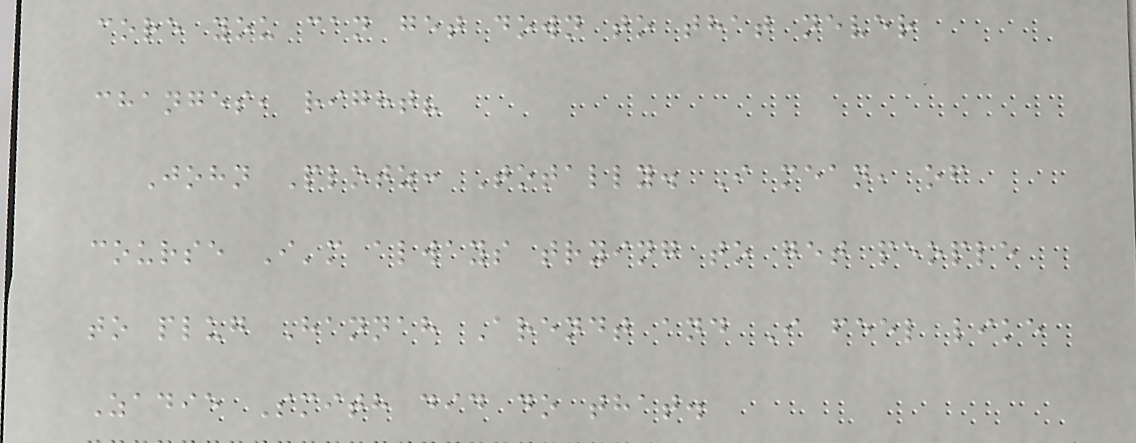core you can get down to that never
changes, right?
John Plotz: Totally. I mean, of
course I'm always trying to get people
to plug Hannah Arendt and I feel like
Zadie Smith did do that.
